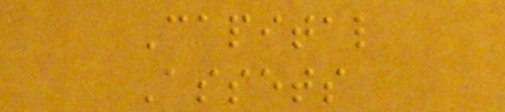Capital
Assets
